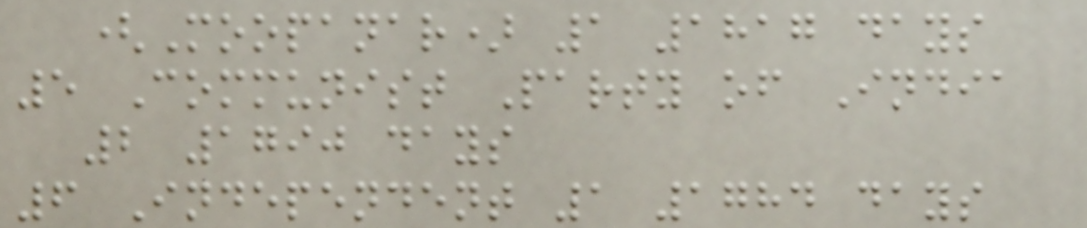(Moopanar) 1 1817 days
5 Communist Party of India
2 1790 days
6 Independent 1 1784 days
